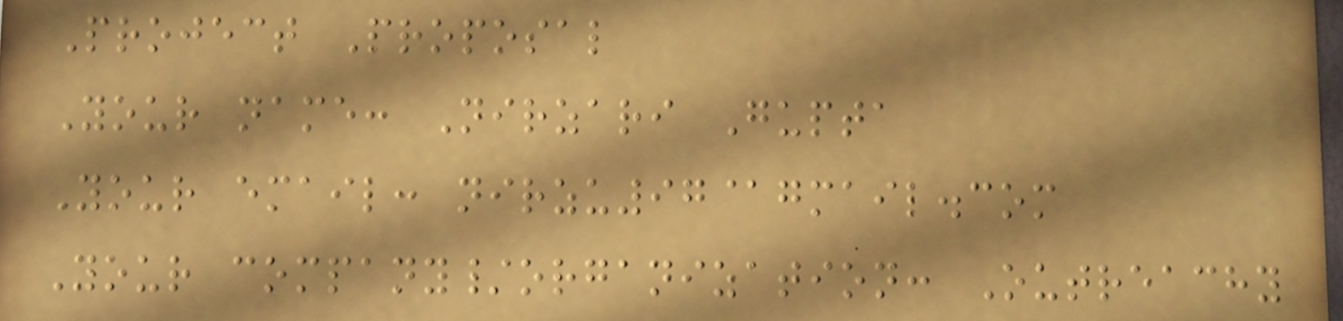Project Proposal
Your name: Nirzari Gupta
Your email: nirzu97@gmail.com
Your company/organization: Outreachy
